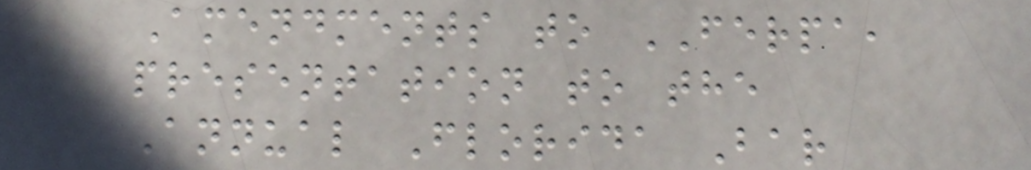Amendments to FERPA,
presentation to the
Annual Florida Bar
